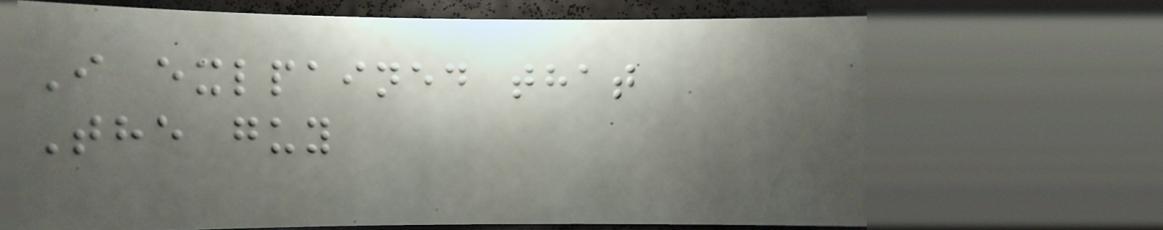I exlpained that
The guy
